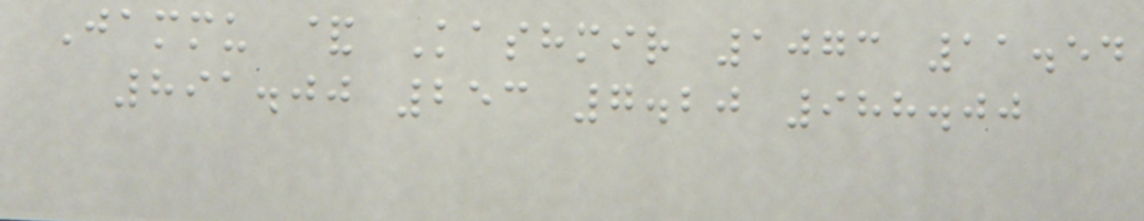Jammu & Kashmir 1073 11.54
891.00 253 7.20 988.00
